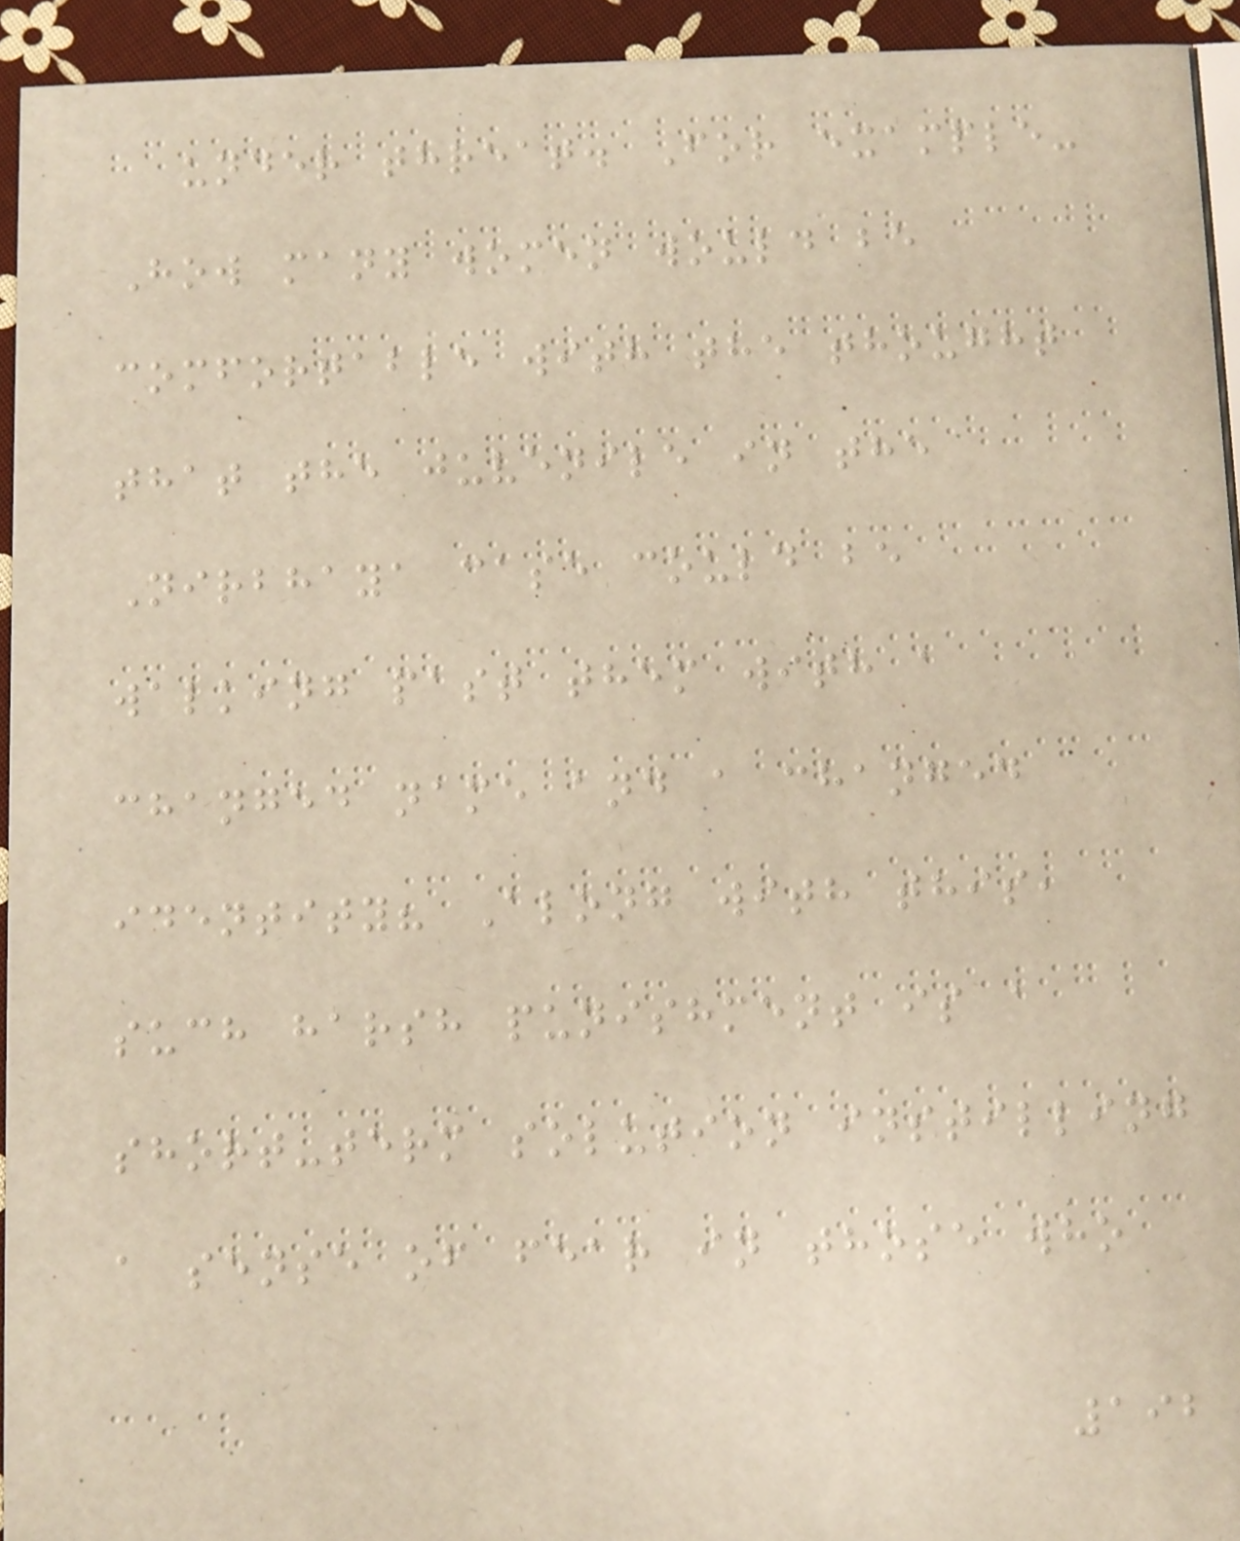under threat. For example-
How many women would be
comfortable with the thought
that the juvenile in the
Nirbhaya case could be
walking past them with a
changed name and a changed
identity? Along with this,
such harsh punishment is a
short-term solution instilling
a sense of fear in those who
192
